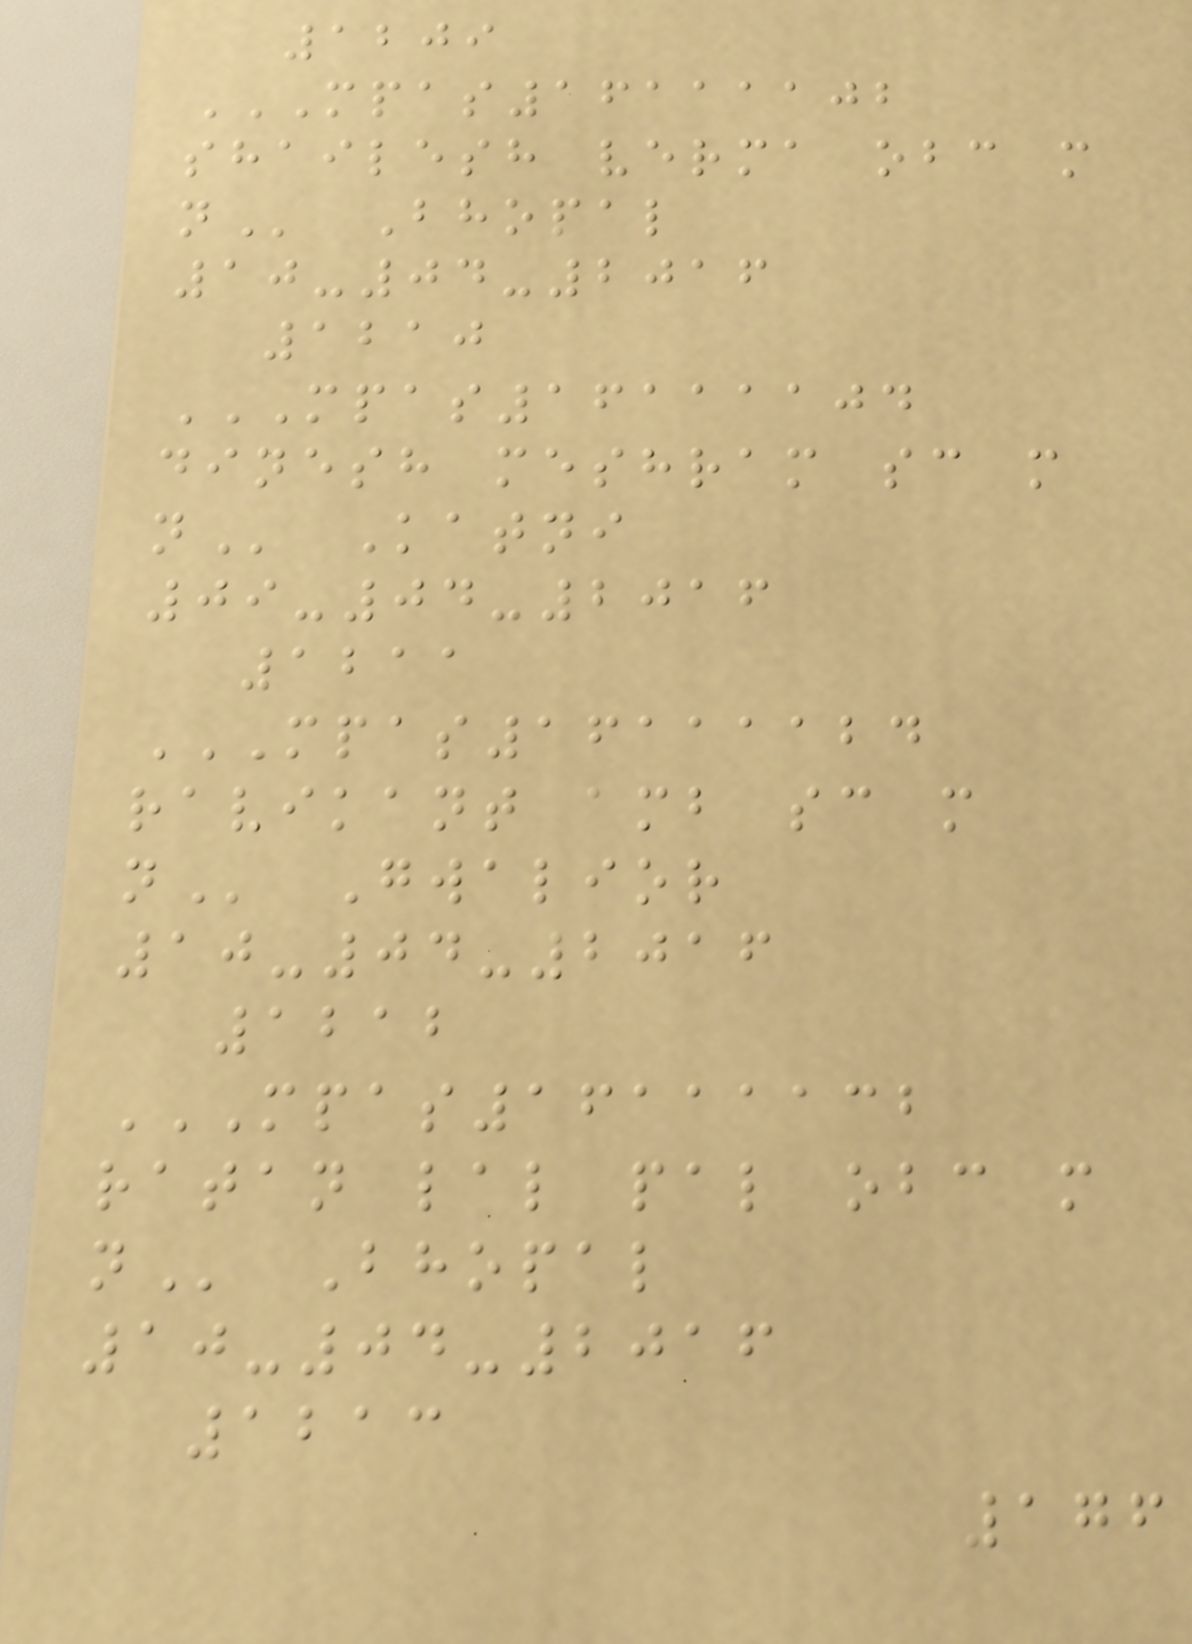1209
MPAS16111102
SHAILESH VERMA OBC M
N Bhopal
10-04-2016
1210
MPAS16111104
DINESH MESHRAM SC M
N Katni
09-04-2016
1211
MPAS16111124
RAVIKANT AMB SC M
N Gwalior
10-04-2016
1212
MPAS16111132
RATAN LAL PAL OBC M
N Bhopal
10-04-2016
1213
176
